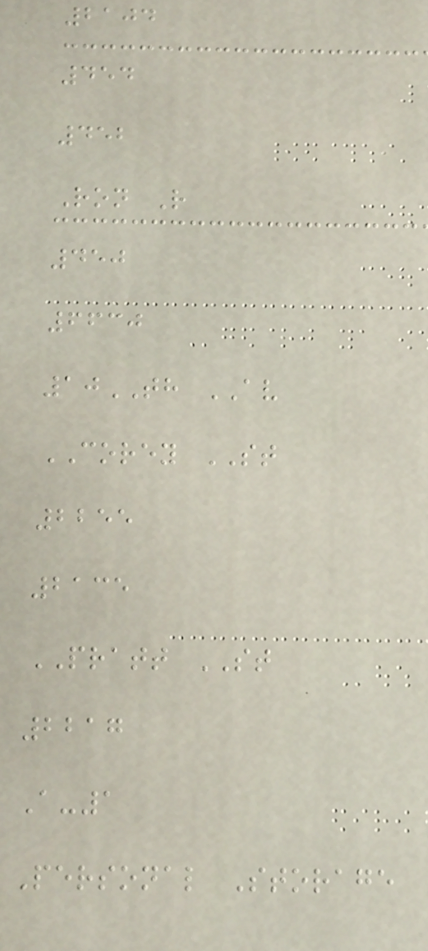2104
454
452
Ron R
450
6630
10TH AV
COREY ST
2255
2135
PRATT ST
2217
A-1
Personal Storage
